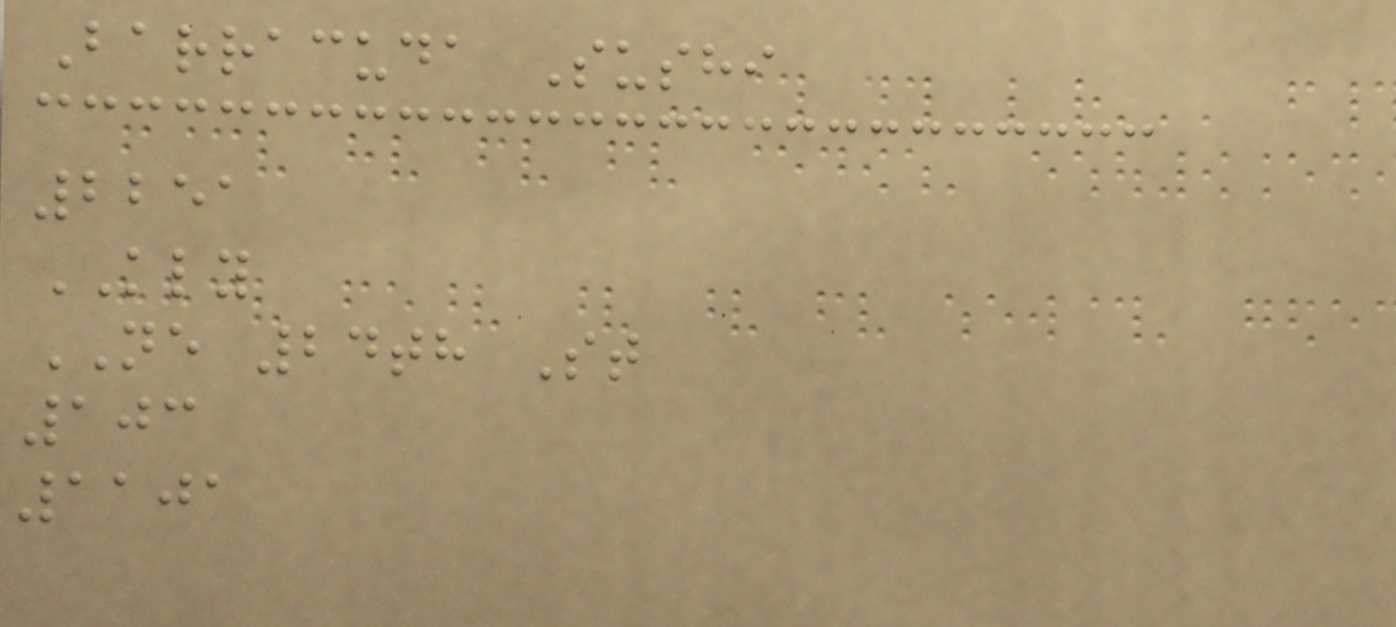Barracuda Sushi
2251
KLY
NE 24th St
103
1101
